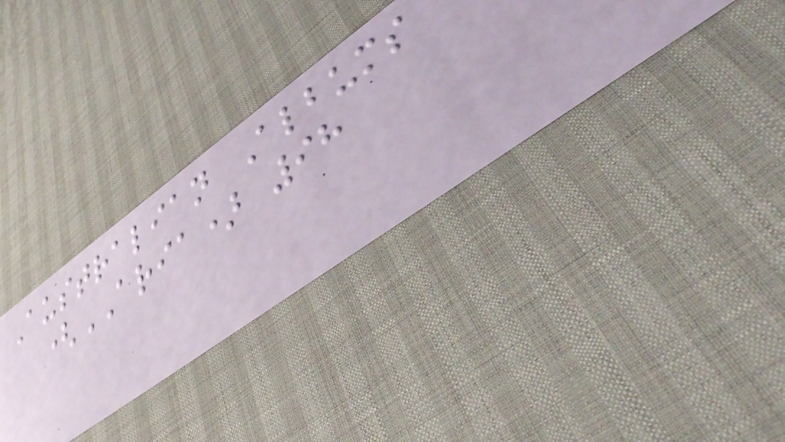Australian Albums
(ARIA) 98
